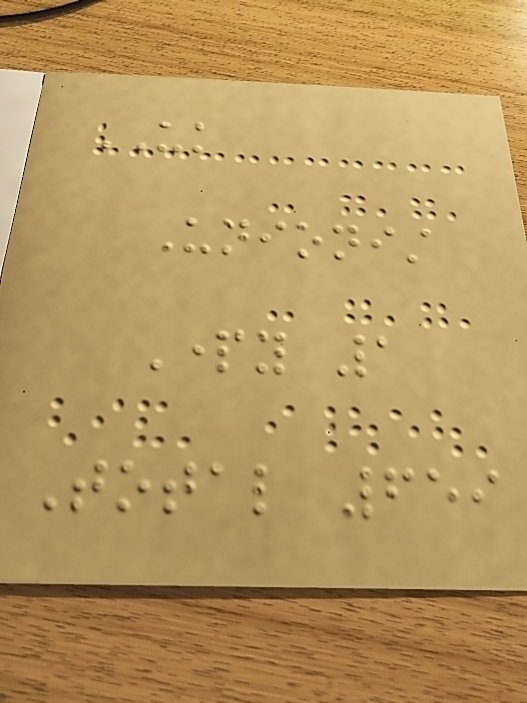UK
Unionist
Party 1
Total 659
